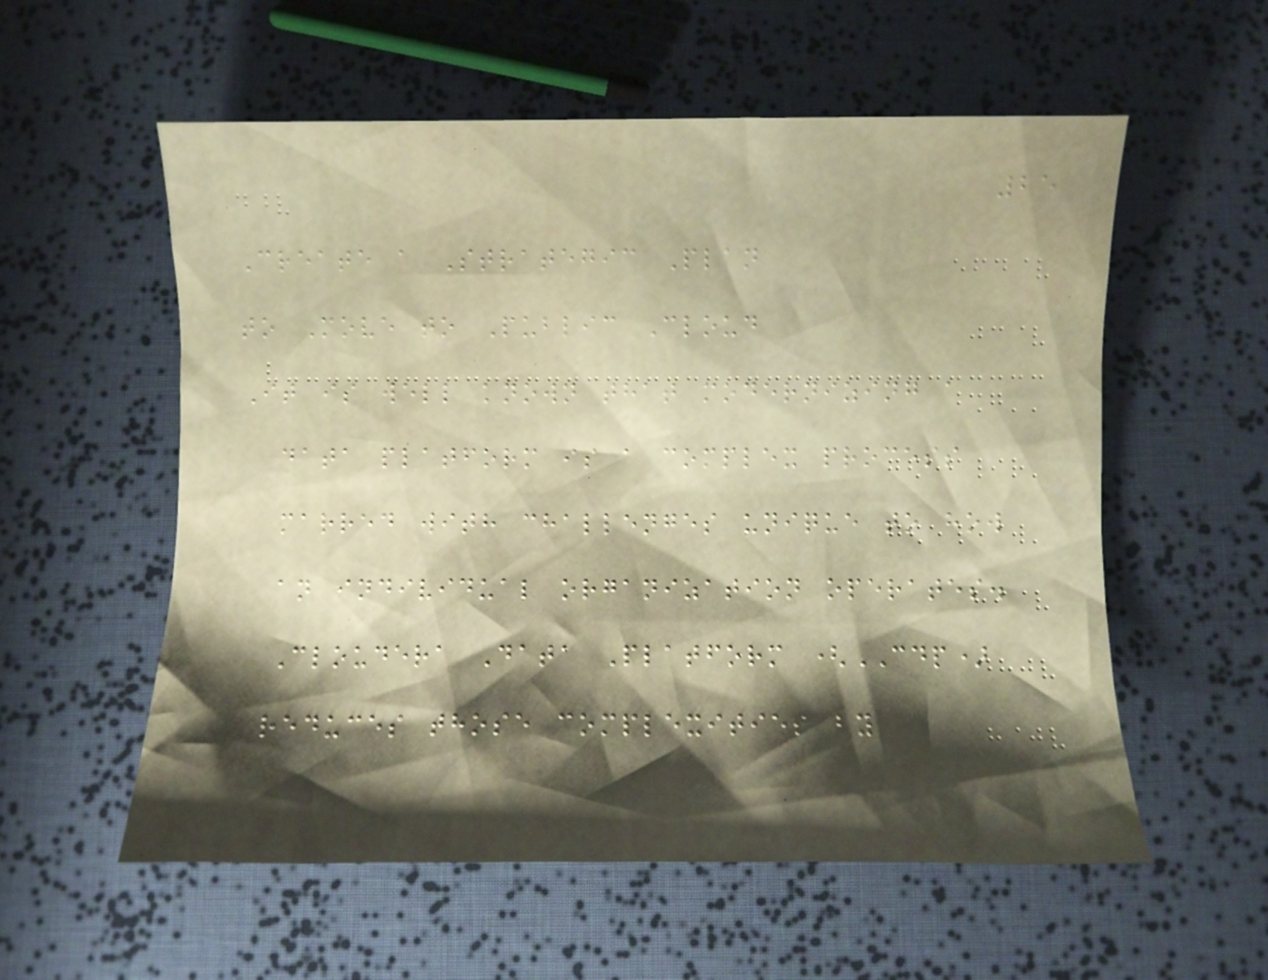25
Create a Strategic Plan
to Move to Public Cloud
It is well known that modernizing a
data platform is a complex process
marred with challenges unique to how
an individual organization operates.
Cloudera Data Platform (CDP)
reduces those complexities by
